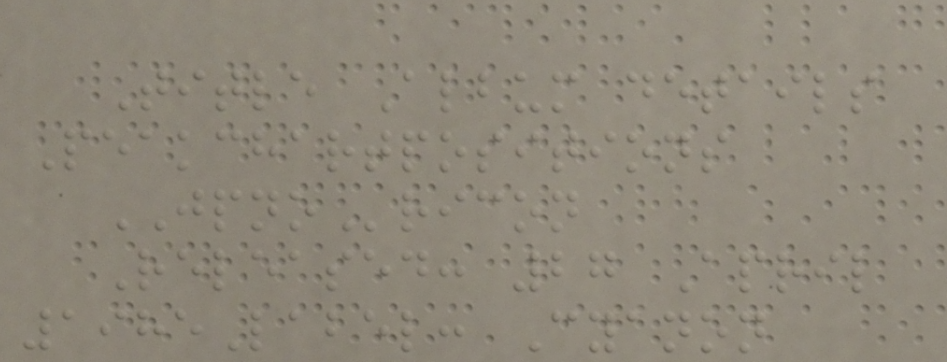Title Album details
Peakchartpositions
JPNOricon
Released: 27 April
1985Label: Cyanon
